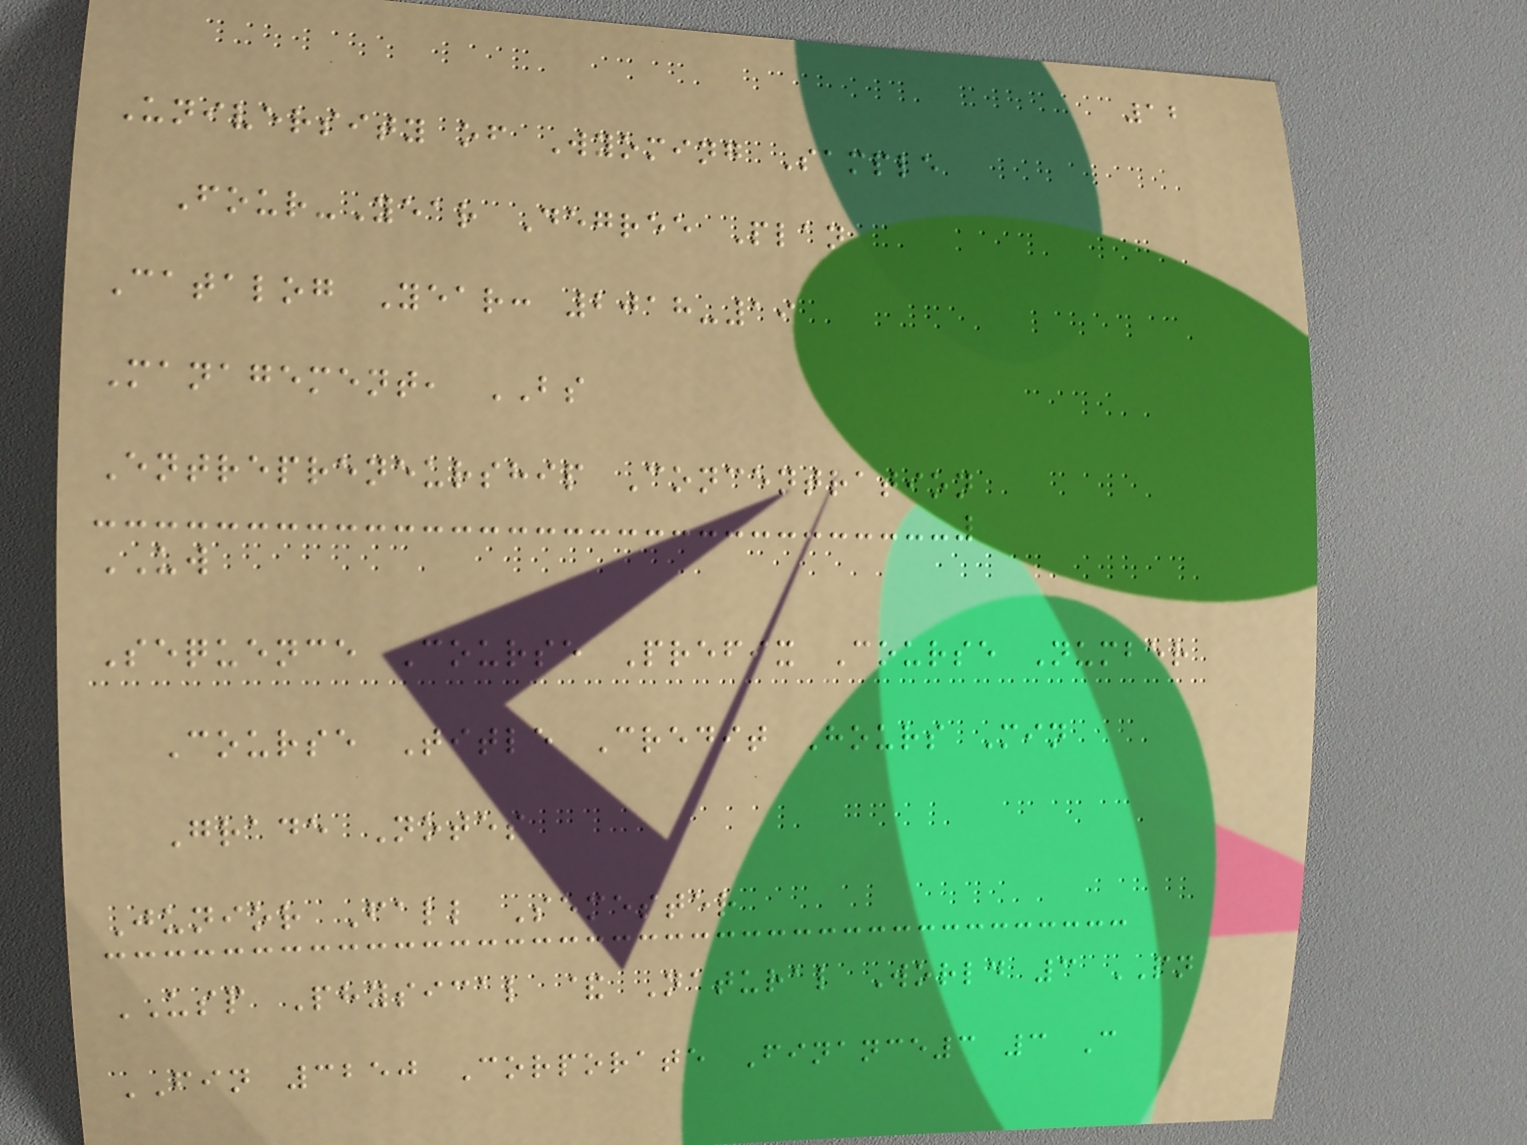12
University of Wyoming Sample
Four-Year Degree Plan
Catalog Year: 2018-19
Management, BS
Entrepreneurship Concentration
UW
Sequence Course Prefix Course Number
Course Title Credit Hours Min
Grade Notes
Junior Fall Semester
USP Physical & Natural World 3 PN
FIN 3250 Corporate Finance3 3 C
